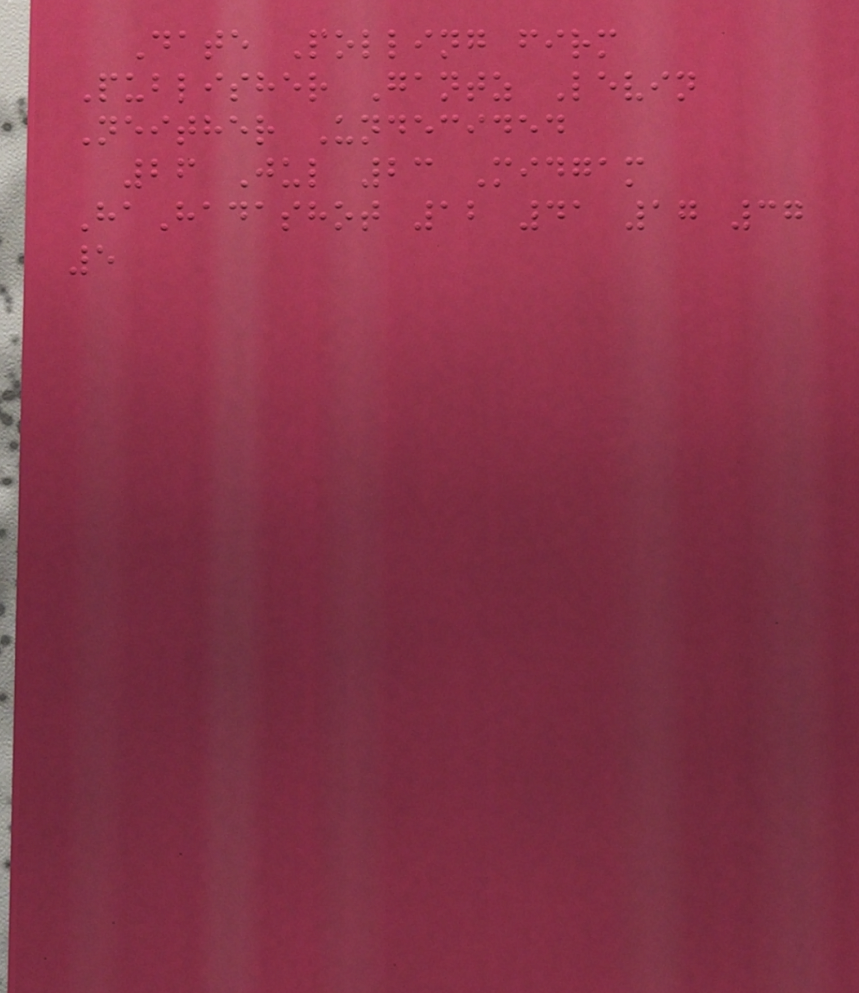Date Polling firm
Publisher Gantz Levin
Neither Undecided
26 Jul 23 Midgam
HaHadashot 12 41 17 37
5
